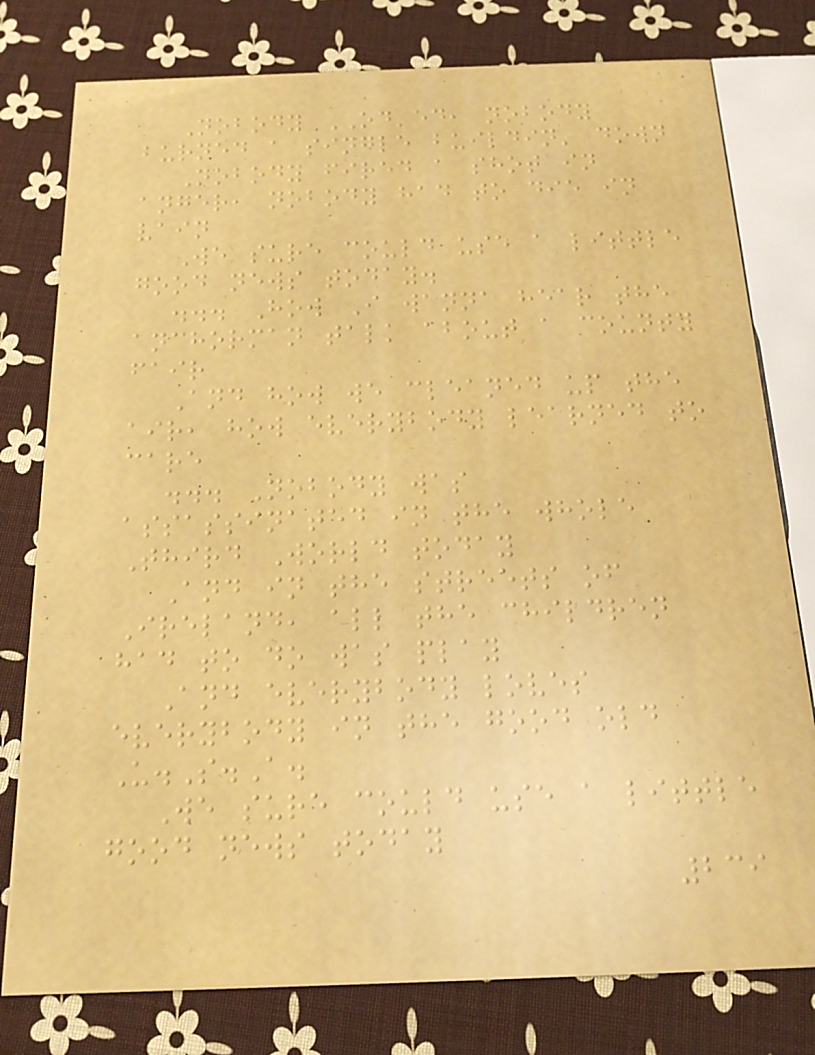Nobody OD'ed, nobody
burned a single buildin' down
Nobody fired a shot in
anger, nobody had to die in
vain
We sure could use a little
good news today.
... How I wanna hear the
anchorman talk about a county
fair
And how we cleaned up the
air, how everybody learned to
care
... Nobody was
assassinated in the whole
Third World today
And in the streets of
Ireland, all the children
had to do was play
And everybody loves
everybody in the good old
U.S.A.
We sure could use a little
good news today
239
